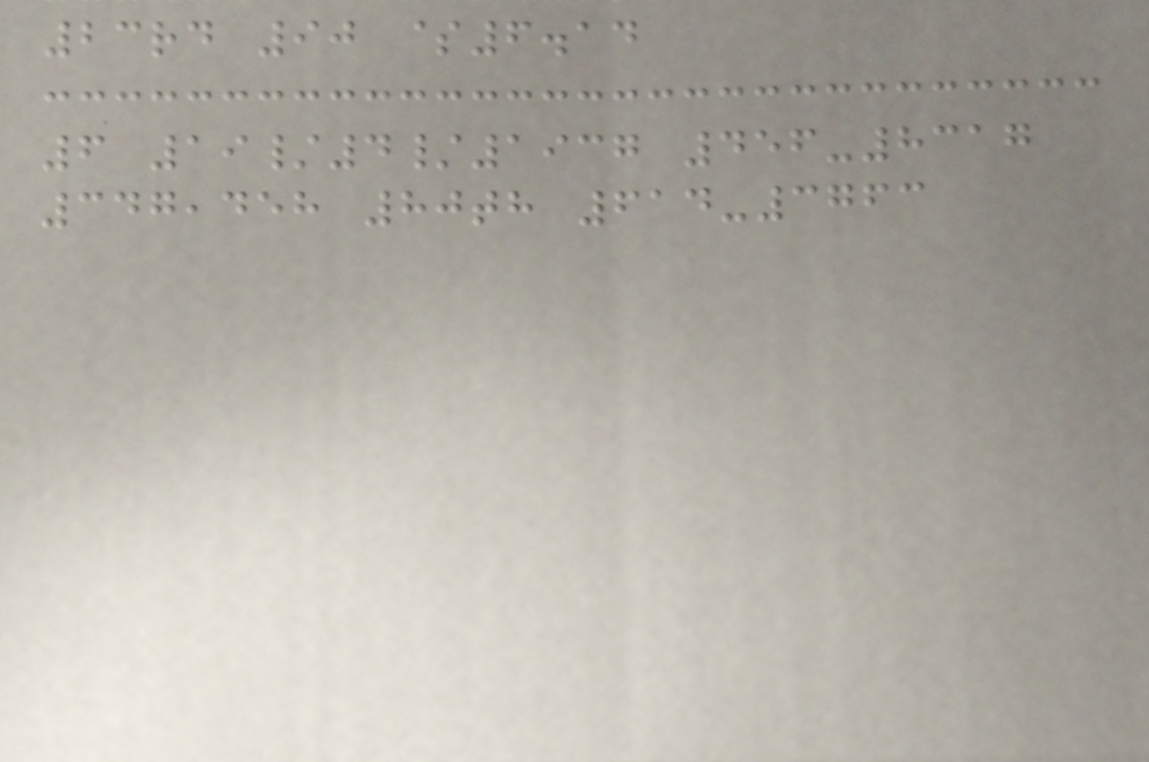23rd 90 $6.14
6 19/4/1937 456-8317
347,458 80th 614-3763
